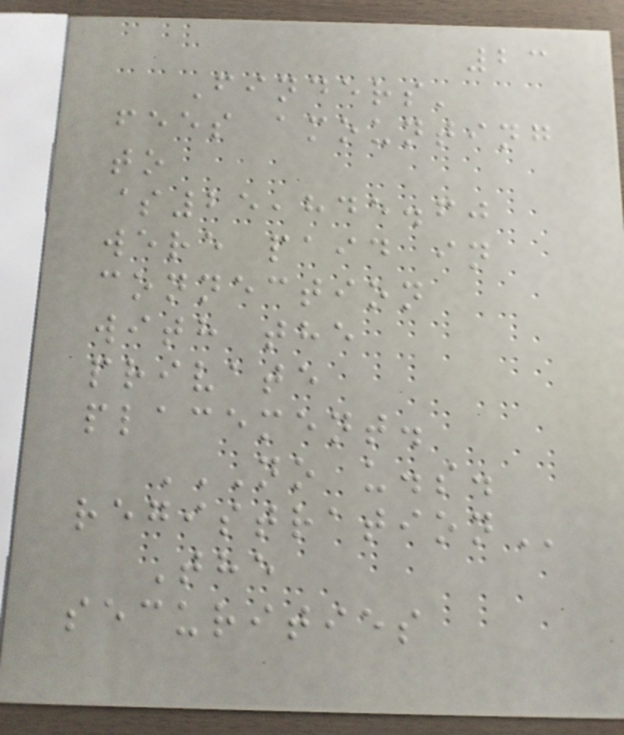23
Finders'
fees amounting
to
$25,845.60
were paid in
connection
with the
private
placement.
NO U.S.
REGISTRATION
The
securities
